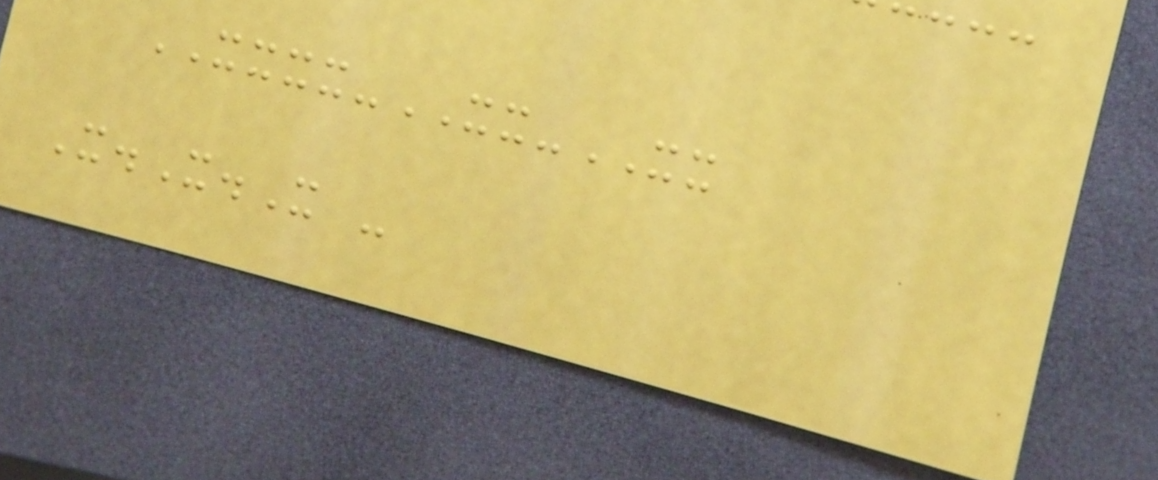XXXX-XX-XX
X.X.X -
